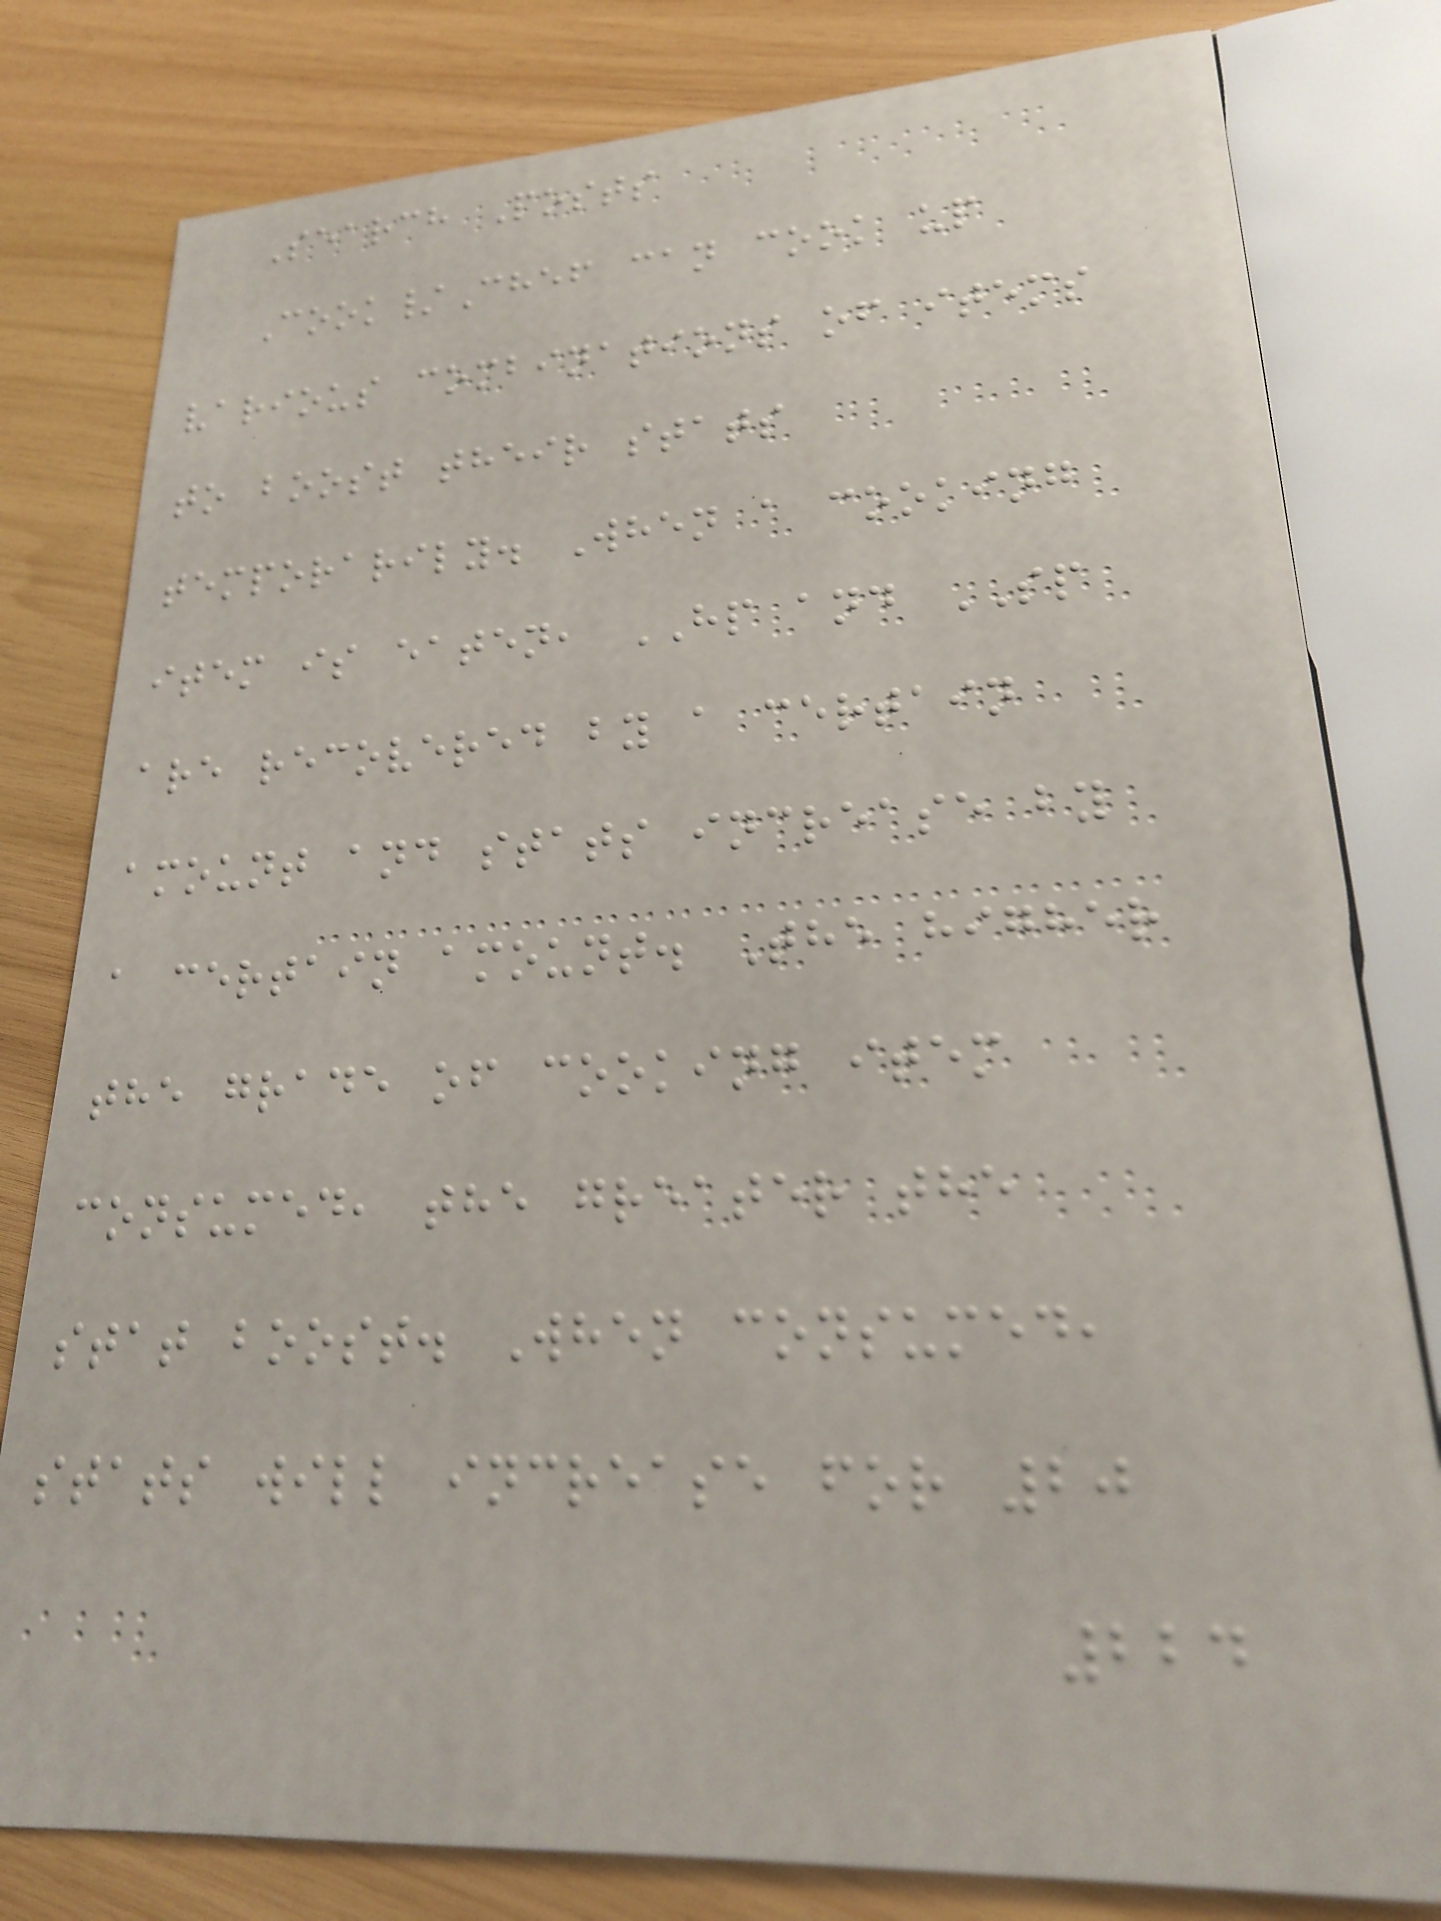Search Posts
Cook/Chef can cook up
various combinations of items
to boost their stats
temporarily. When a cooking
item is eaten, HP and SP
are recovered by a certain
amount and stats increase by
a certain amount. The higher
the grade of cooking item
consumed, the greater the
stat boost. When consumed,
stats will increase for 20
224
